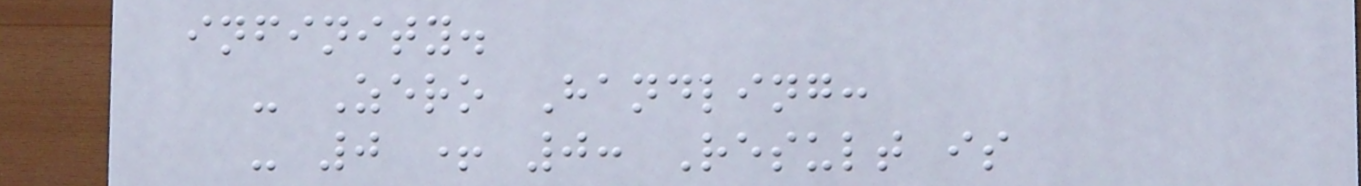infinity.
- Zero Handling:
- 0 + 0: Result is
